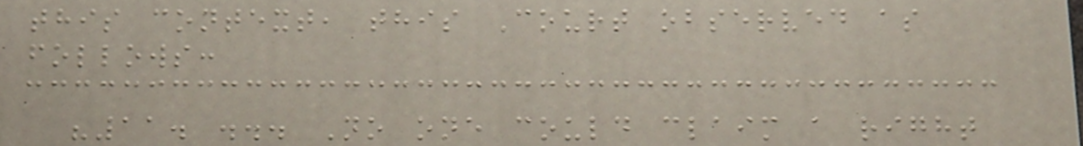this context, this Court observed as
follows:
"11. ... No one could claim a right
